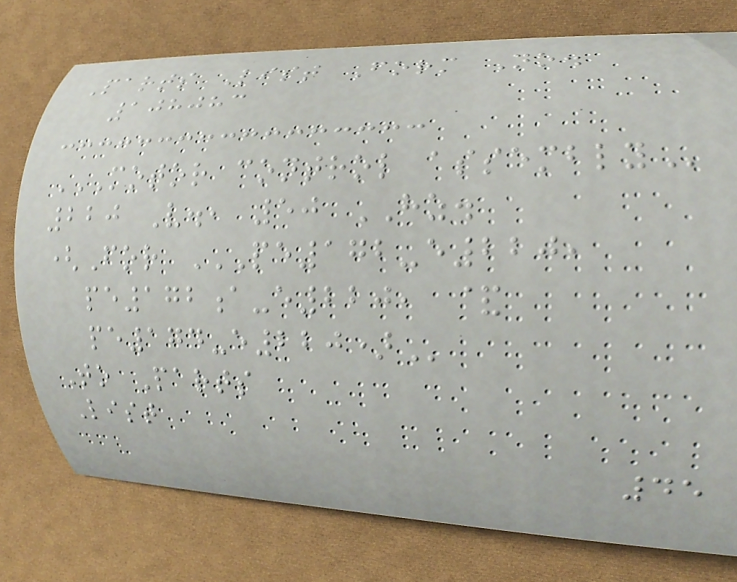Parts List Form No.
108083
MOTOR CONTROL ASSEMBLY
220 V., 50 HZ.
(For PE172-E220,
PE172A-E220, &
PE174-E220)
To Parts
List
45
